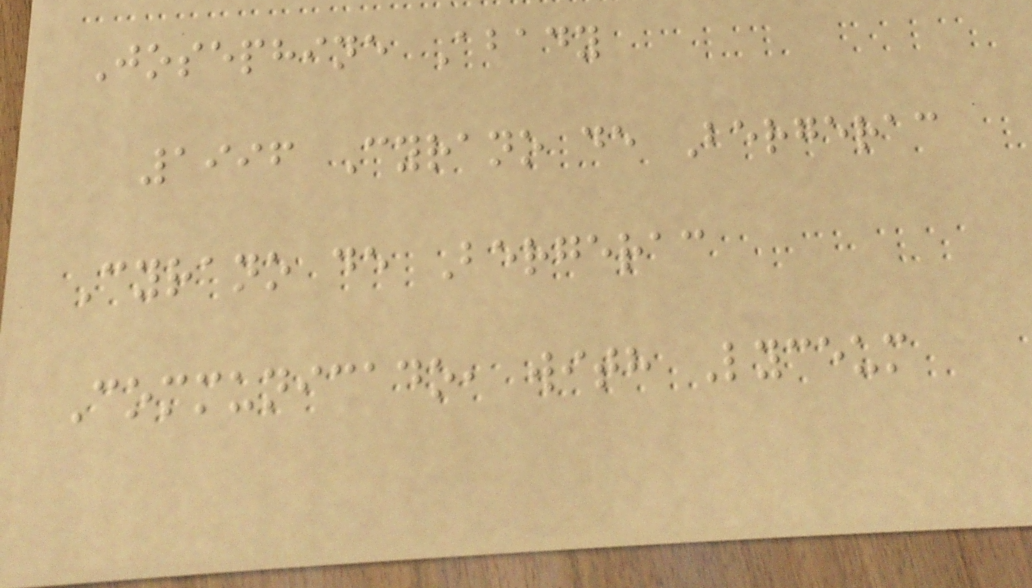Josephine Abady
1996 Cyrano de Bergerac
Cyrano de Bergerac
Communicado, with Lyceum
